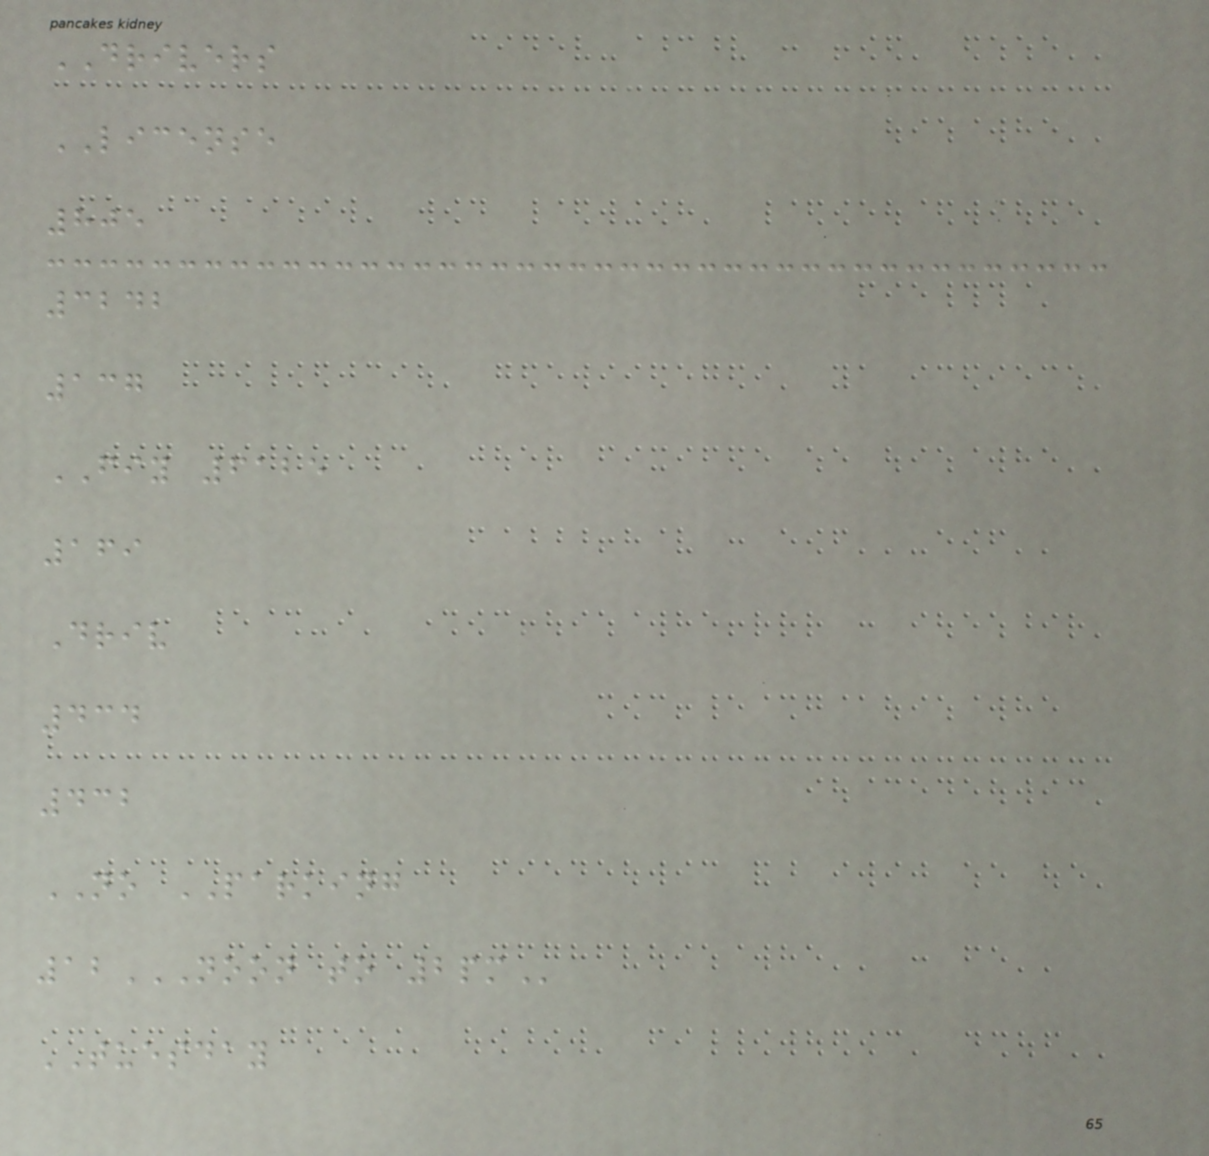DRIVERS
LICENSE
805
3242
137
FIY 6125
169
Driv
434
432
NO PARKING
12NOON TO 2PM
TUESDAY
